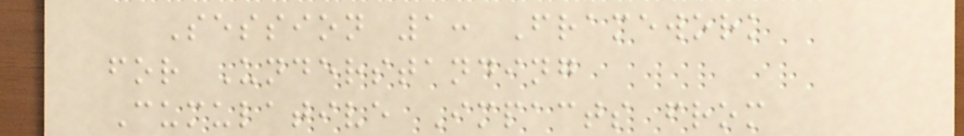Session 1: Framework
for Understanding
Cumulative Impacts from
